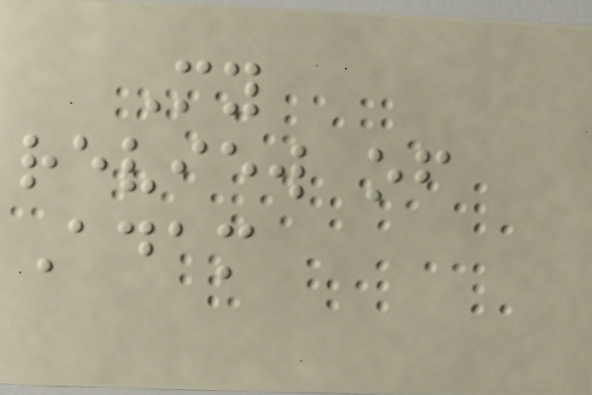My
review of
Adam
